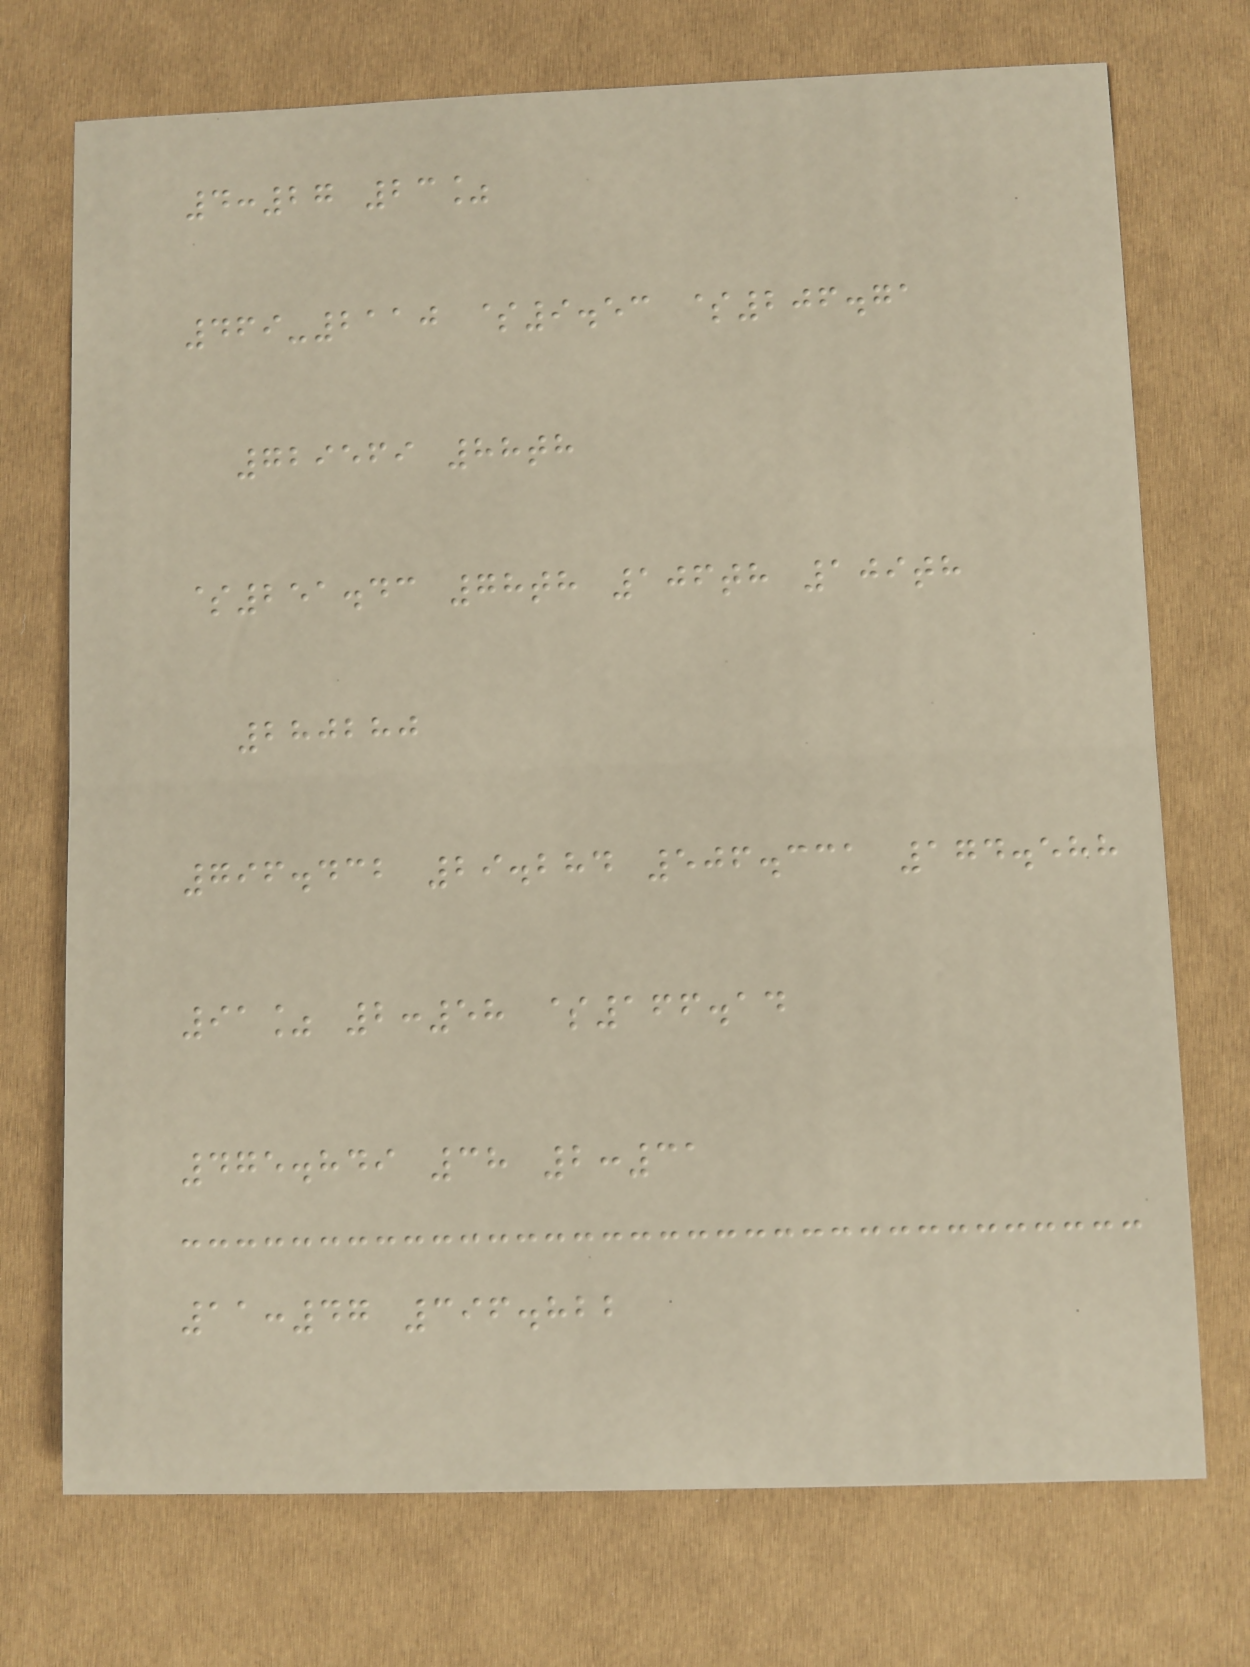4:27 23%
469-2110 $9.53 $206.71
729569 88th
$251.43 78th 106th 109th
280280
796.432 29.284 506.331 174.588
91% 2:58 $166.14
475.849 38 2:31
11:47 396.822
